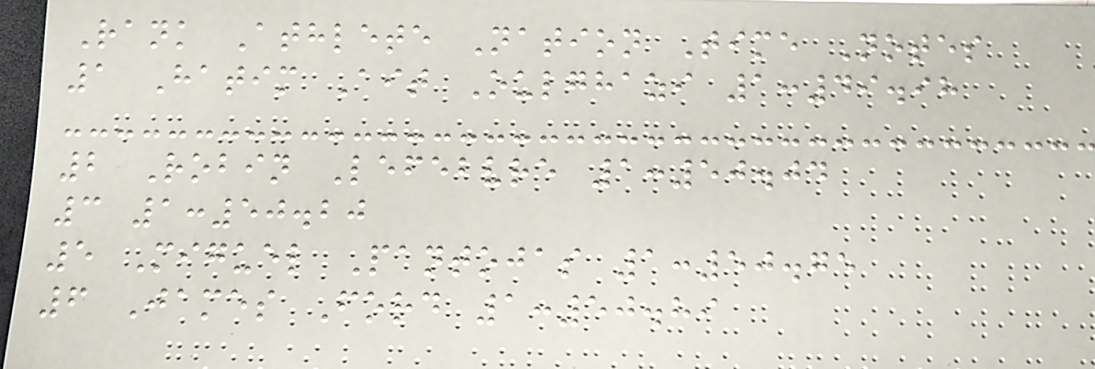Rank Athlete Nation Time Notes
1 Hatim Ait Oulghazi 1:49.98
2 Robin Lefebvre 1:50.04
3 1:50.20
5 Miguel Pantojas 1:50.75
6 James Ford 1:50.89
